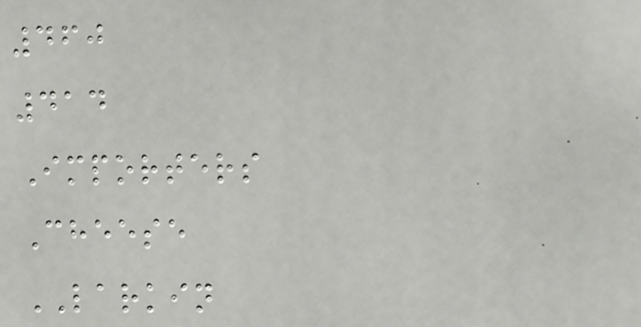460
414
Importers
Cheese
LARKIN
